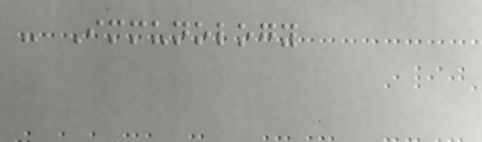- Immunology
